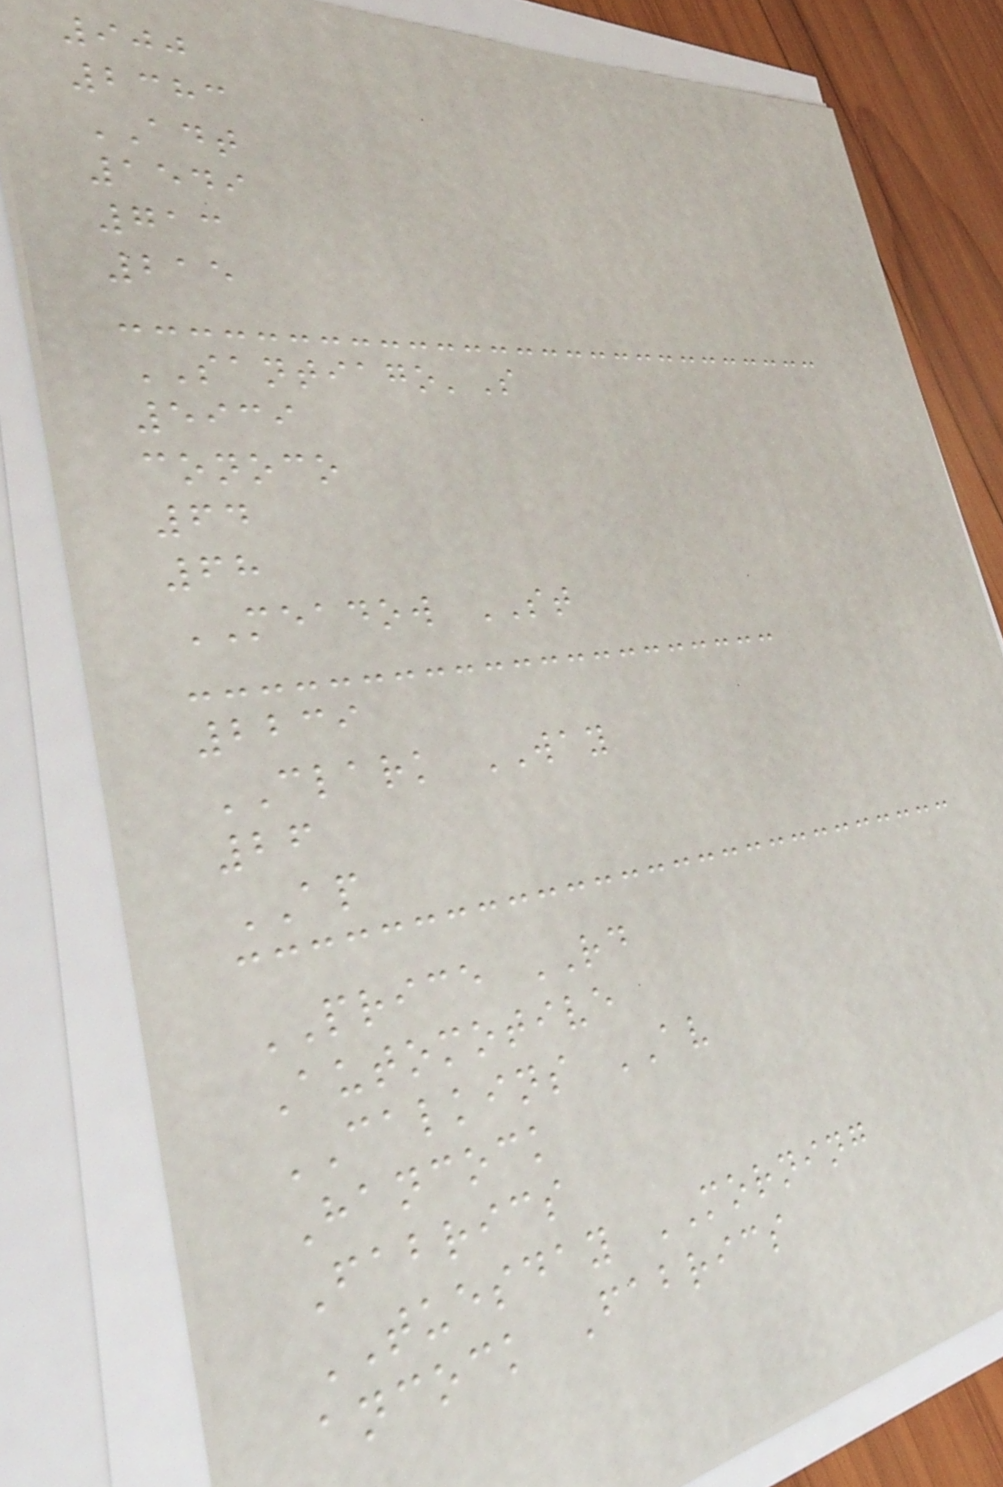900
2383
ADT
1549
713
215
SANTIAGO'S
5939
conoco
64
68
MEADOW ST
2239
CLARK WAY
26
AP
PRICE RD
Automotive
CALKINS AV
Hancock
Fabrics
TUESDAY MORNING
ancock Fabrics
